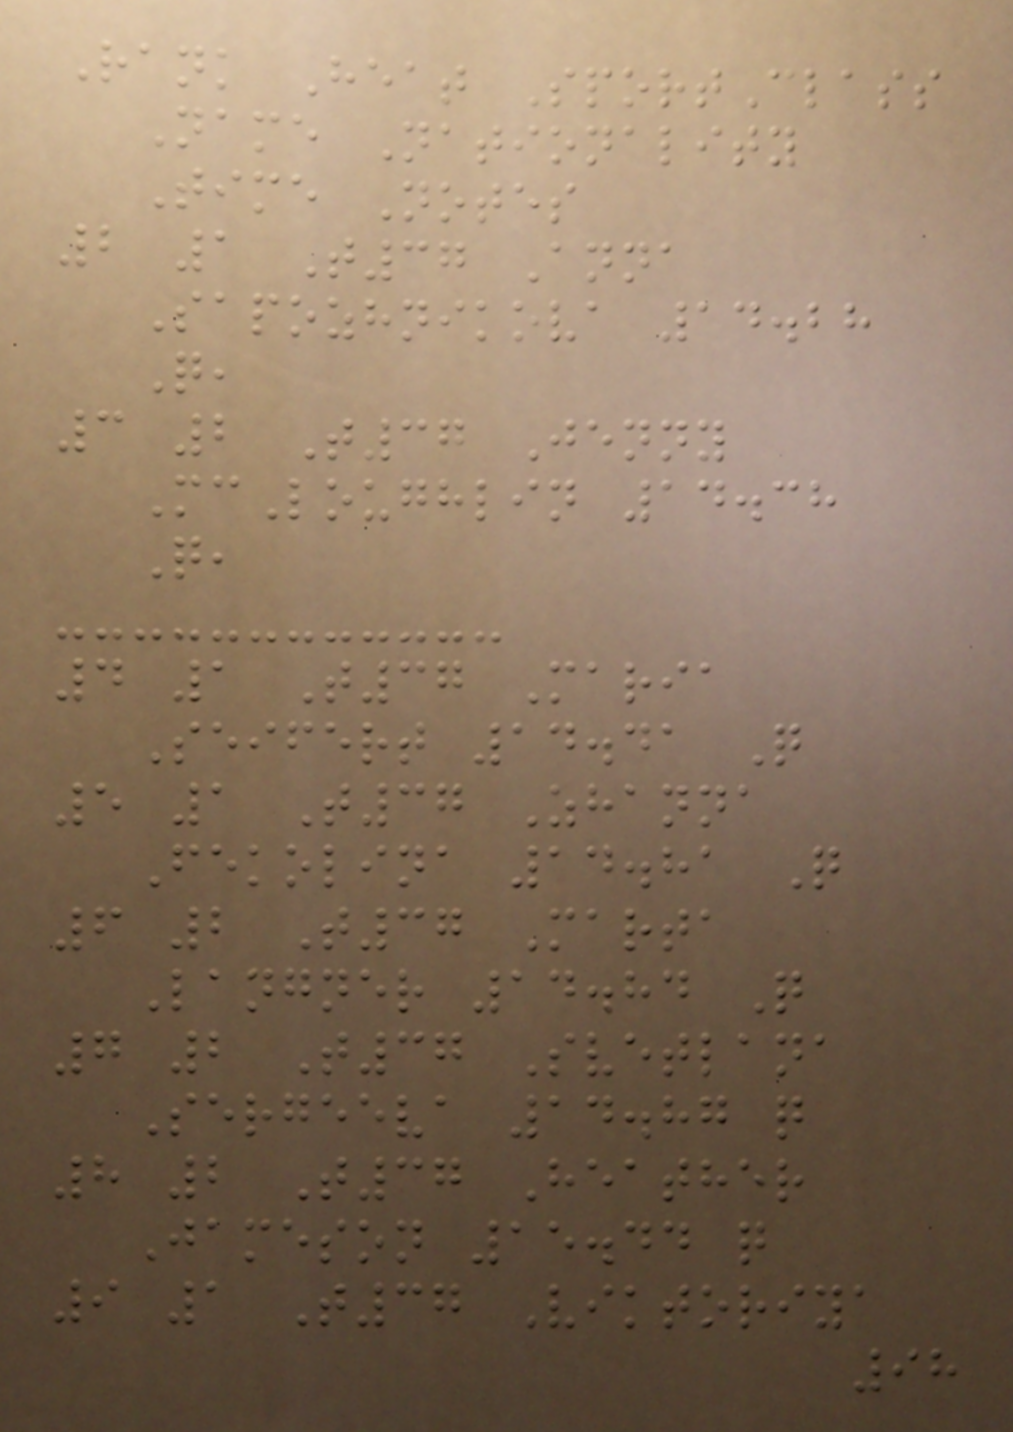Rank Heat SportClass
Name Nationality
Time Notes
2 1 T37 Anna
Sapozhnikova 14.28
Q,
3 2 T37 Jenny
McLoughlin 14.38
Q,
4 1 T37 Maria
Seifert 14.41 Q
5 1 T37 Zhanna
Fekolina 14.81 Q
6 2 T37 Marta
Langner 14.84 Q
7 2 T37 Svetlana
Sergeeva 14.87 q
8 2 T37 Heather
Jameson 15.44 q
9 1 T37 Viktoriya
98
